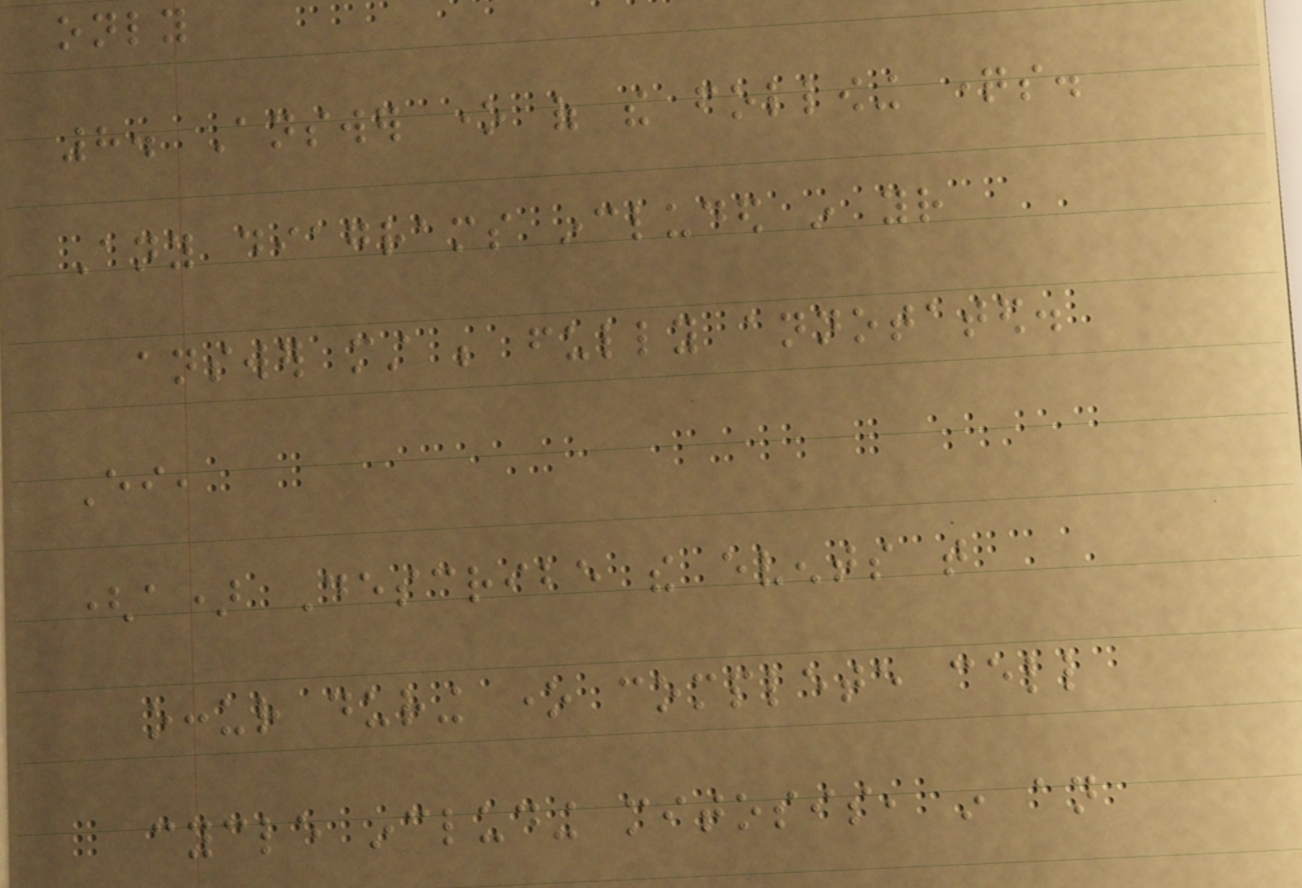only
8. Answer one of the following questions.
Any diagrams included in your
answer must be fully annotated.
Either,
(a) Describe the events that
occur during one complete cell
cycle including mitosis, in an
